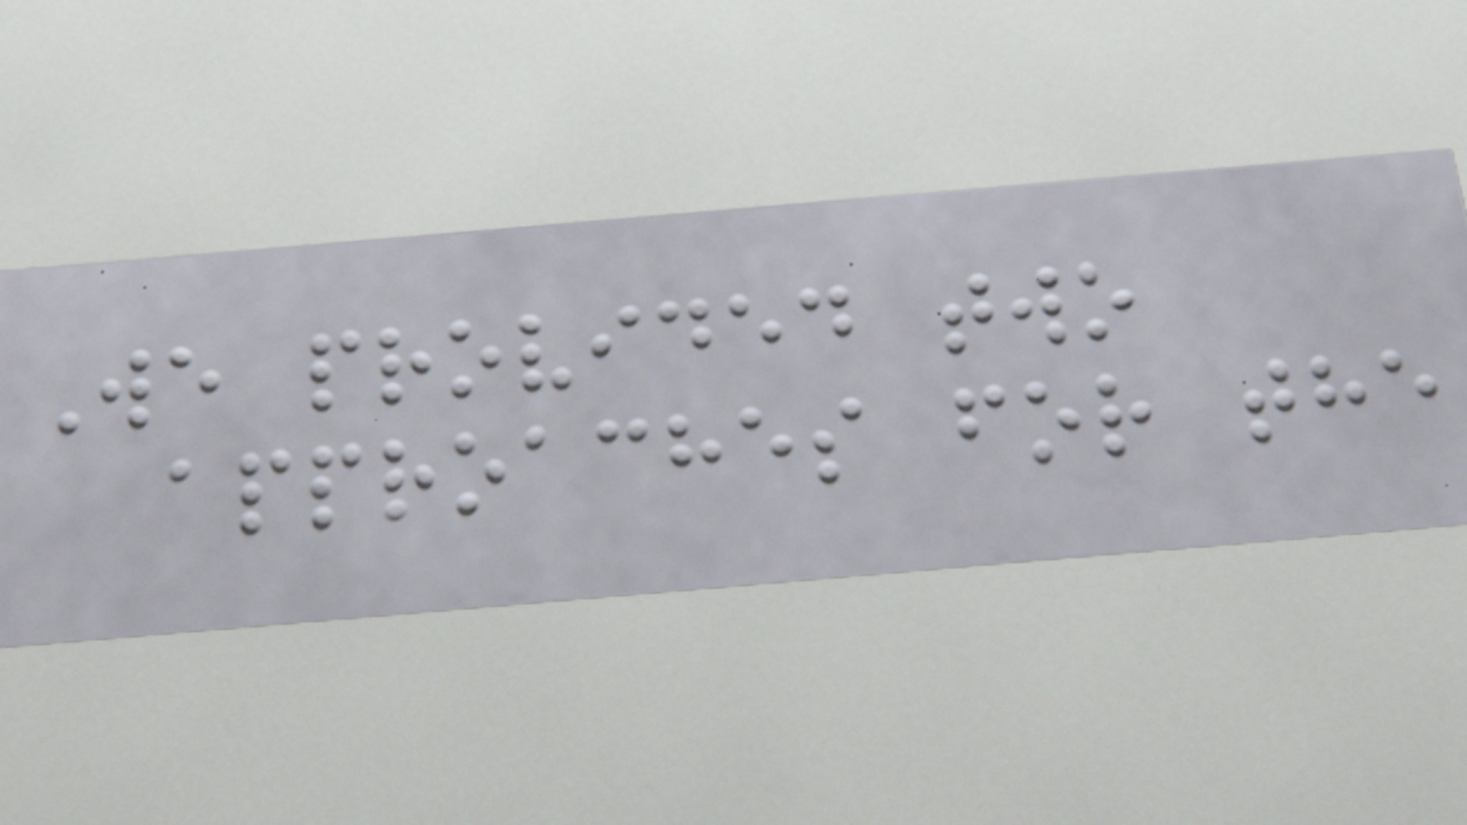We provided two
approaches for the
